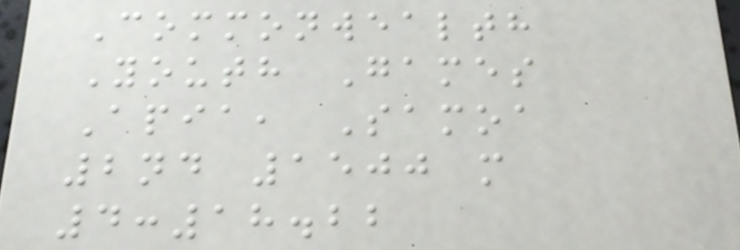Commonwealth
Youth Games
Apia, Samoa
2nd 1500 m
4:18.22
